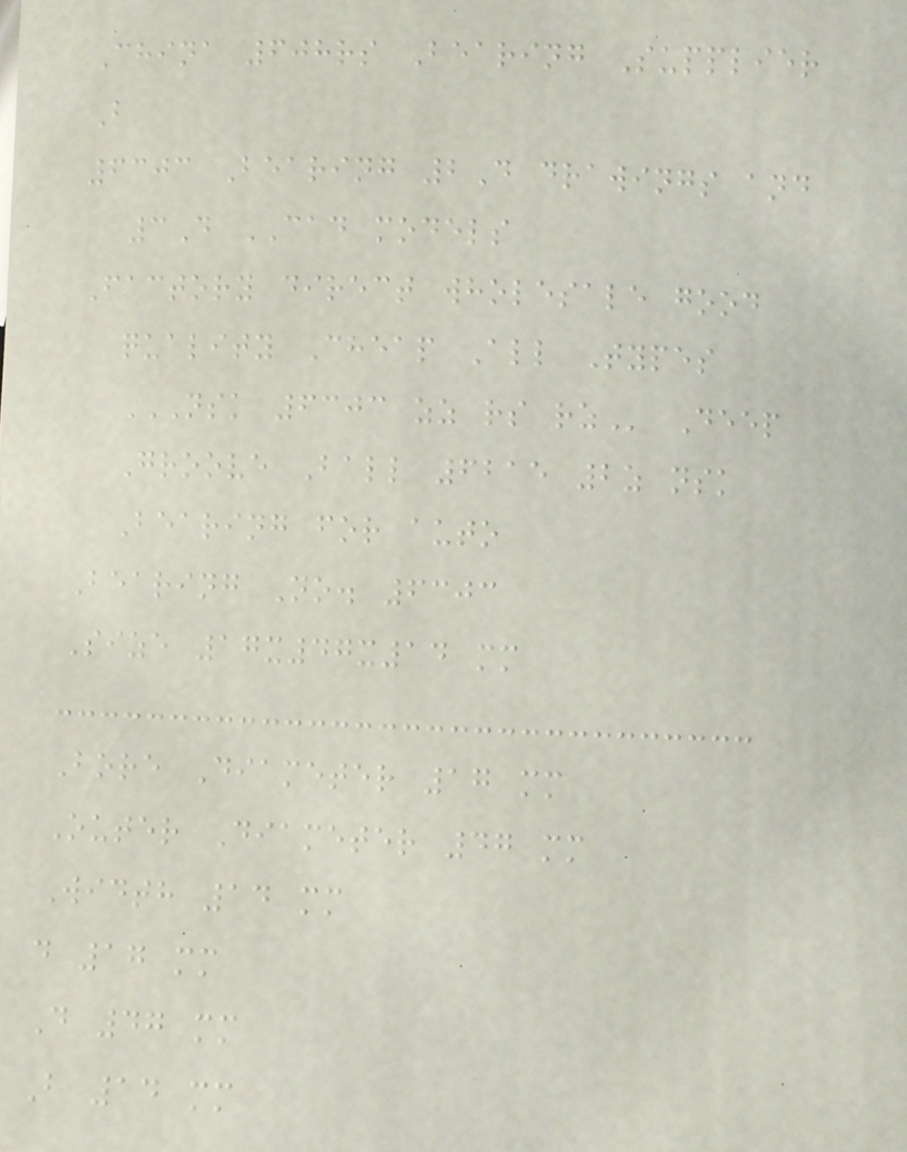China 608rs Bearing Supplier
B
6303 Bearing 2D drawings and
3D CAD models
Factory direct wholesale good
quality Cheap All Types
NSK 6303 ZZ RS RZ Deep
Groove Ball 6215 2z nsk
Bearing for auto
Bearing No. 6303
Size 17x47x14 mm
Bore Diameter 17 mm
Outer Diameter 47 mm
Width 14 mm
d 17 mm
D 47 mm
B 14 mm
